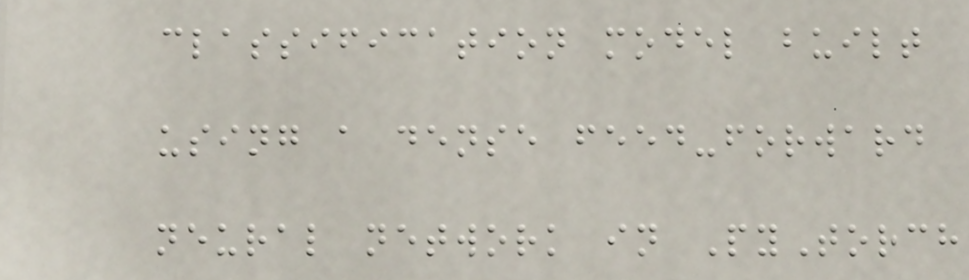classification model built
using a dense feed-forward
neural network in PyTorch
